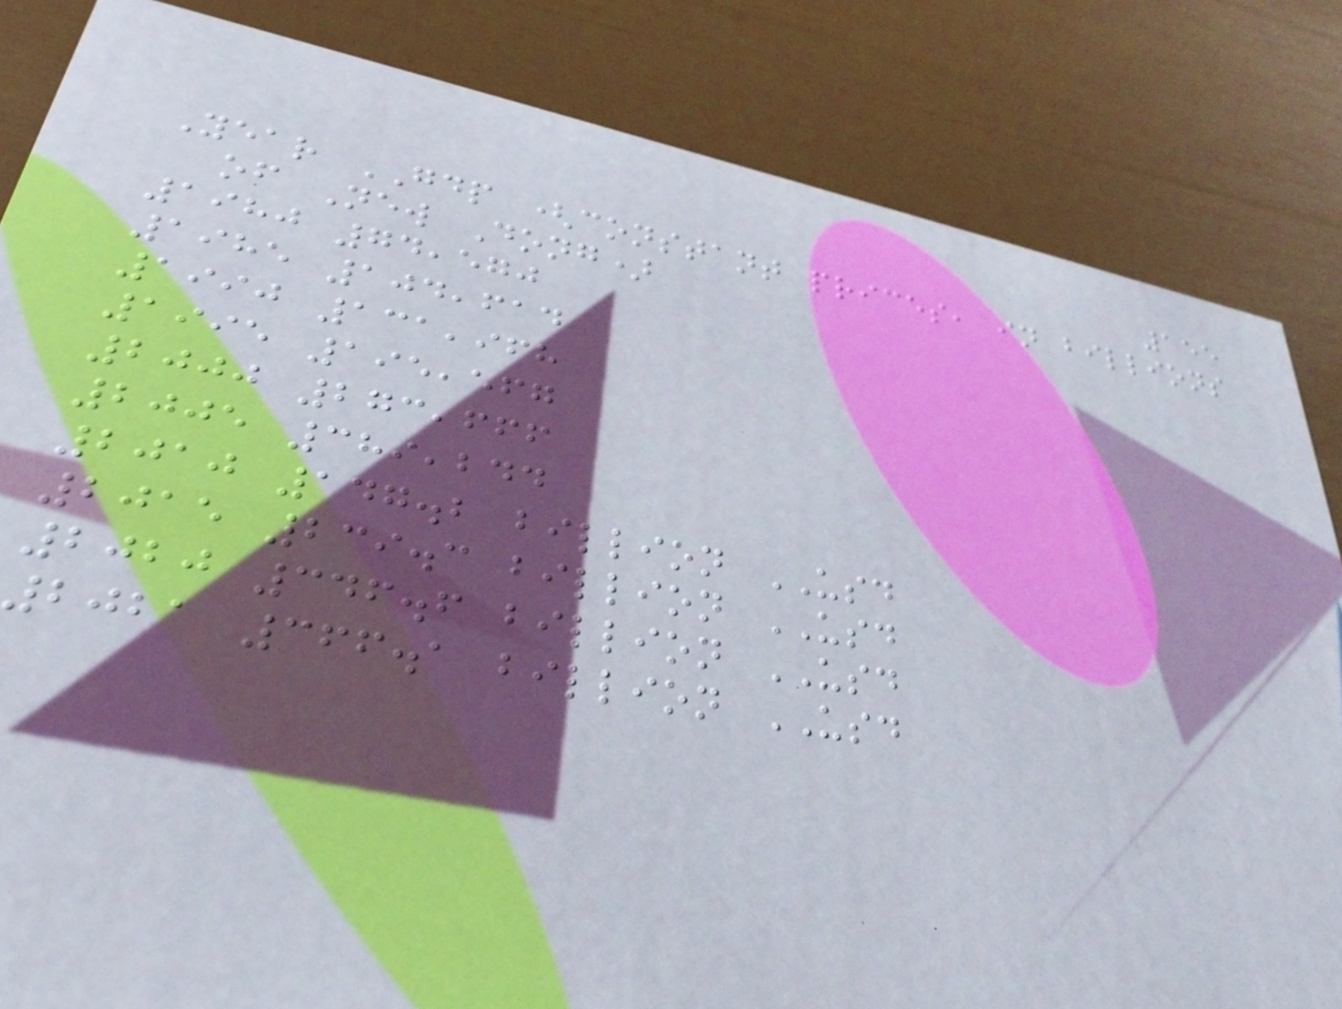155
Year GDP (constant prices, in billions
of New Dong)
1980 74,570
1985 104,614
1990 131,968
1995 195,567
2000 273,666
2005 389,244
2010 147.2 billion USD
2015 239.3 billion USD
2020 346.6 billion USD
2021 366.1 billion USD
